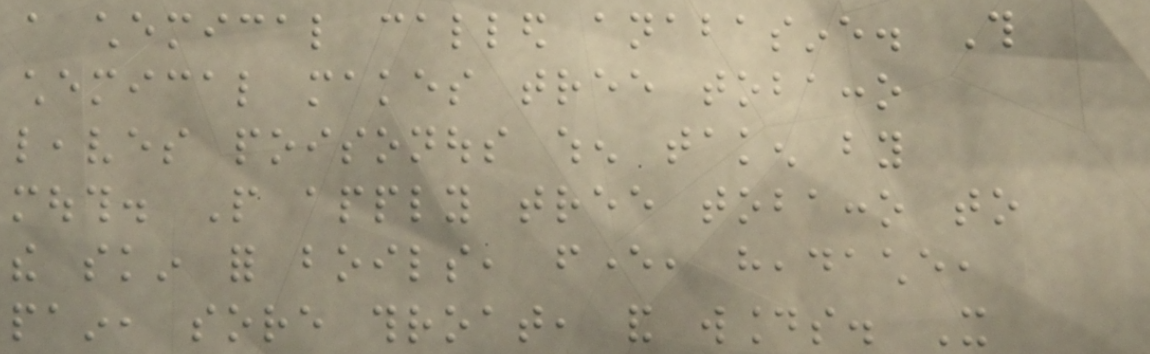a chemical called anabasine. This
chemical makes tree tobacco
leaves poisonous when taken by
mouth. People apply tree tobacco to
the skin for boils, fever, headache,
pain, sore throat, and wounds. It
